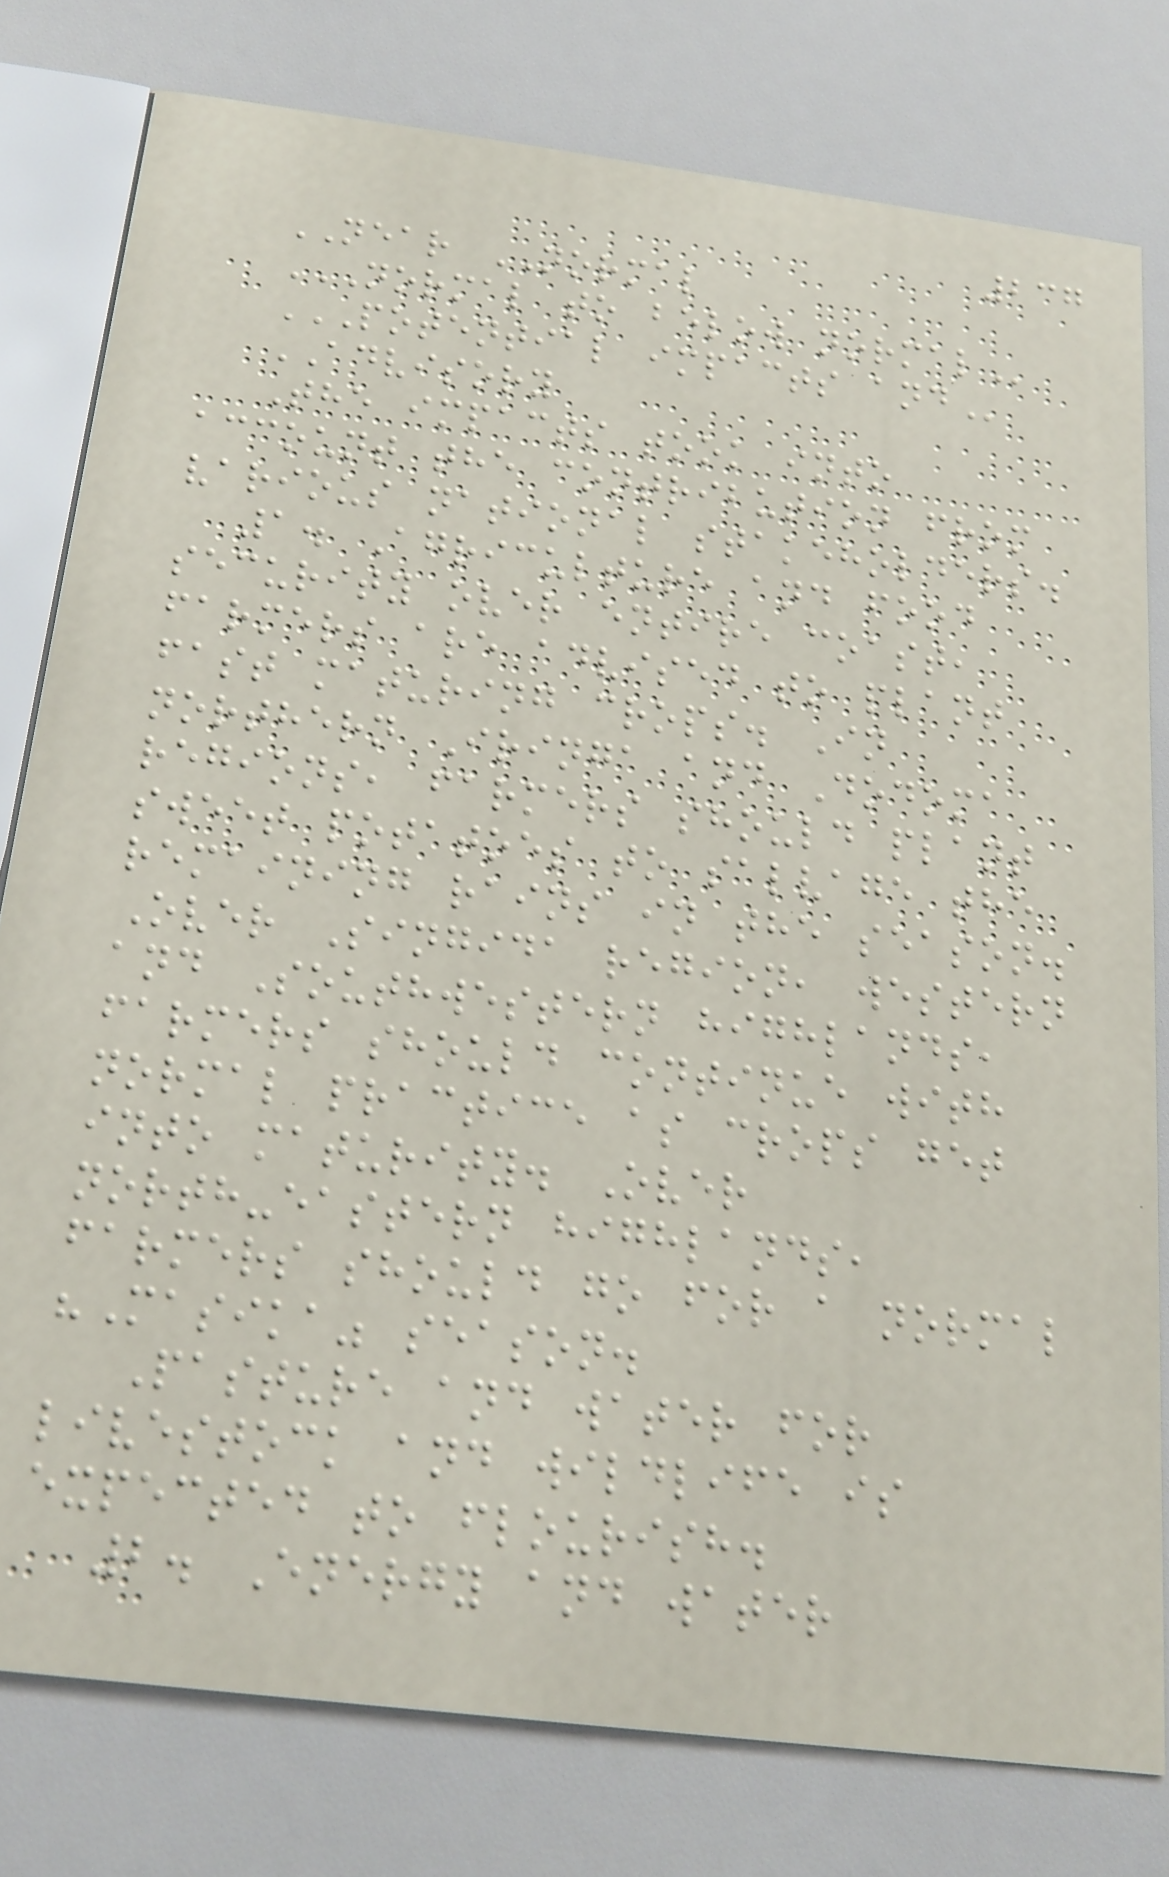237
NEAR NORMAL
NORMAL TO BELOW NORMAL
POTENTIAL IMPACTS AND
ADVISORY
The impacts took into
account the contribution from
various national stakeholders.
1. Agriculture and food
security over entire coast,
farmers are advised to plant
fast maturing crops. In
northern Iringa and Dodoma
regions, farmers should plant
sweet potatoes to salvage the
remaining rains in the season.
Over Singida region, western
and Southwestern highlands,
farmers should continue with
normal practice as crops get
into maturity. Over
north-eastern highlands,
farmers should go for a normal
"Masika" season.
Pasture and water for
livestock and wildlife is
expected to flourish.
2. Energy and water
